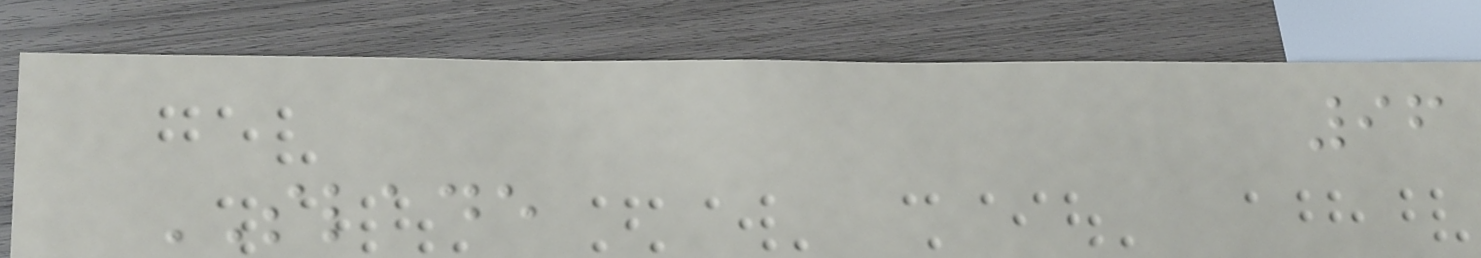96
SLADE
